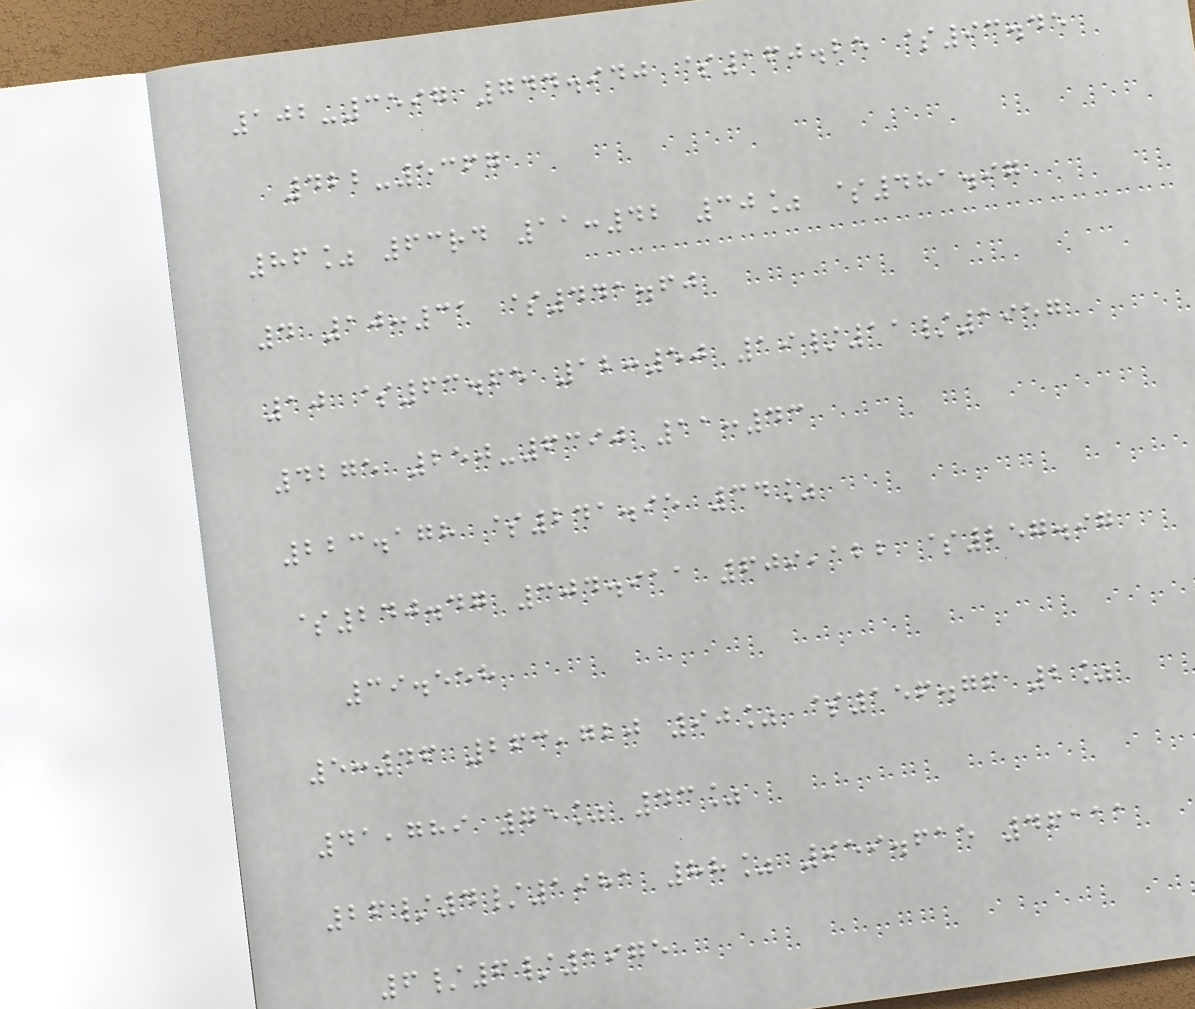102-3597 744.940 $160.25 $93.45
422-5367
86% 63rd 11:42 30% $481.97
4 10:31 $441.60
10 $63.65 12:50 19/11/1957
4275 250-6390 11:43
223.178 $241.95 34%
$240.47 304.911 609,122 $257.97
39.558
5:46 263,720 90% $156.76 2%
41,789 75% 43%
26/4/1981 88% 959.615 46111
6/6/1975
